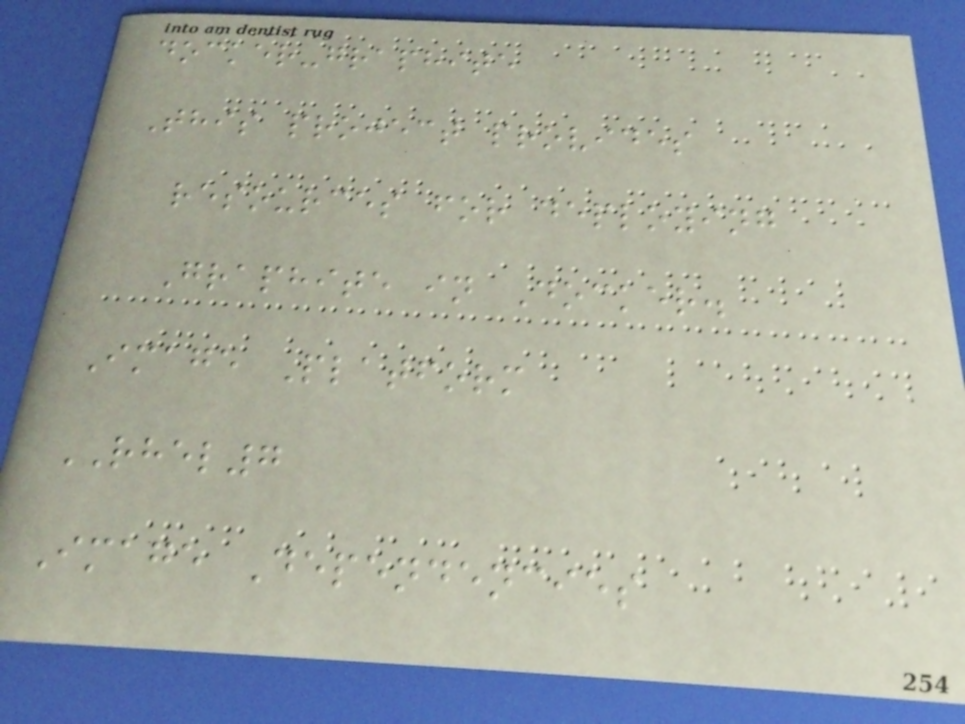docker-graphite
This project provides
resources for deploying
Graphite in Docker.
Image Platform
RHEL7
Image Dependencies
